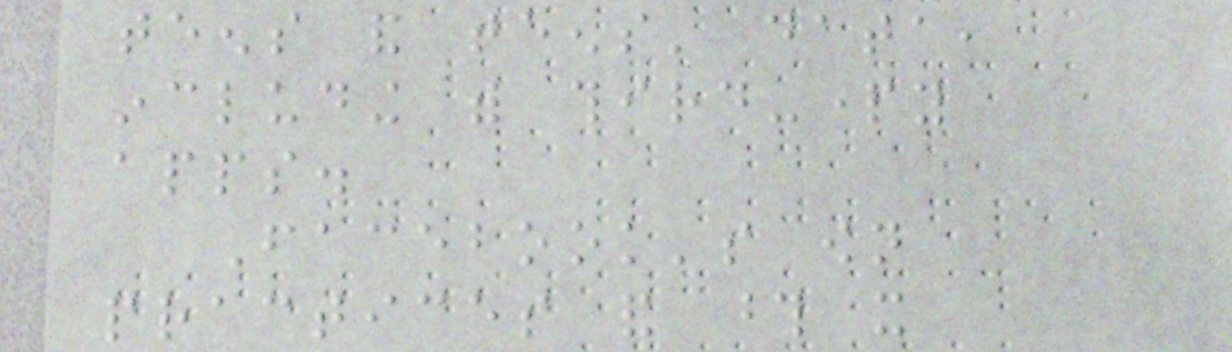teens and teens' data,
including with third-party
apps.
Facebook's own
practices and those it
